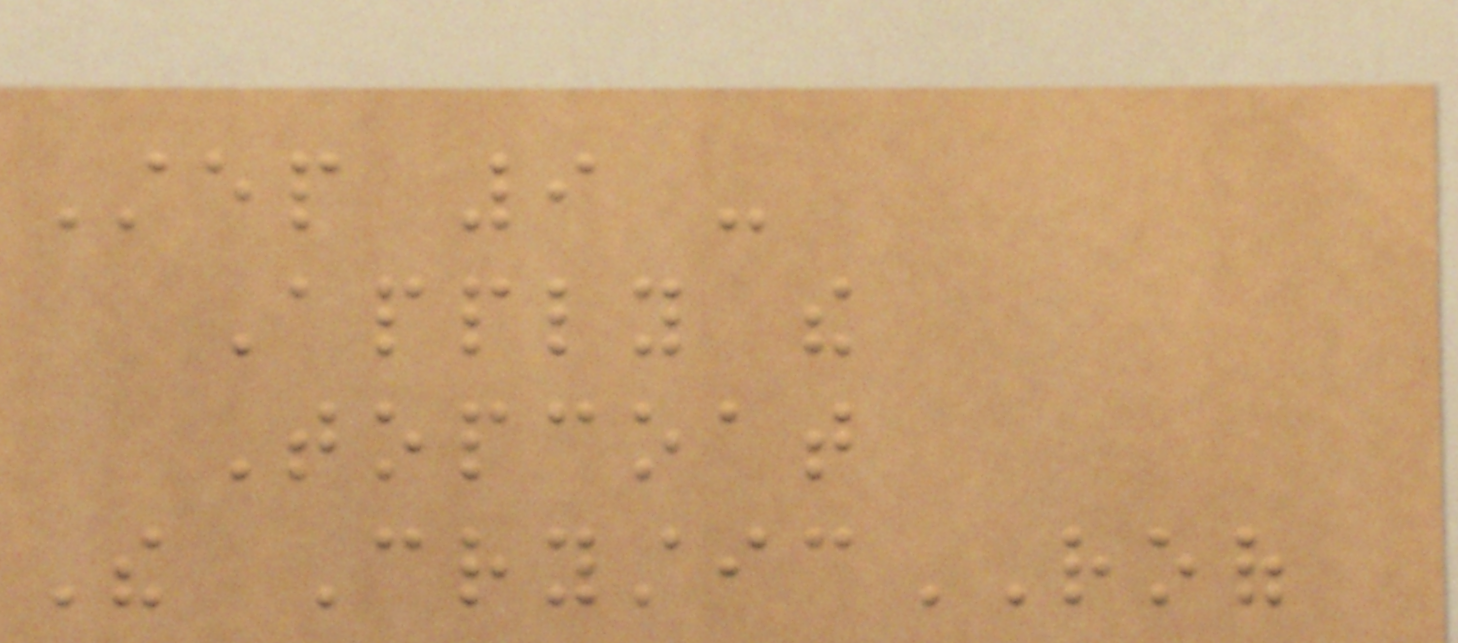Step 9 -
Apply the
Topcoat
The CrysticROOF
